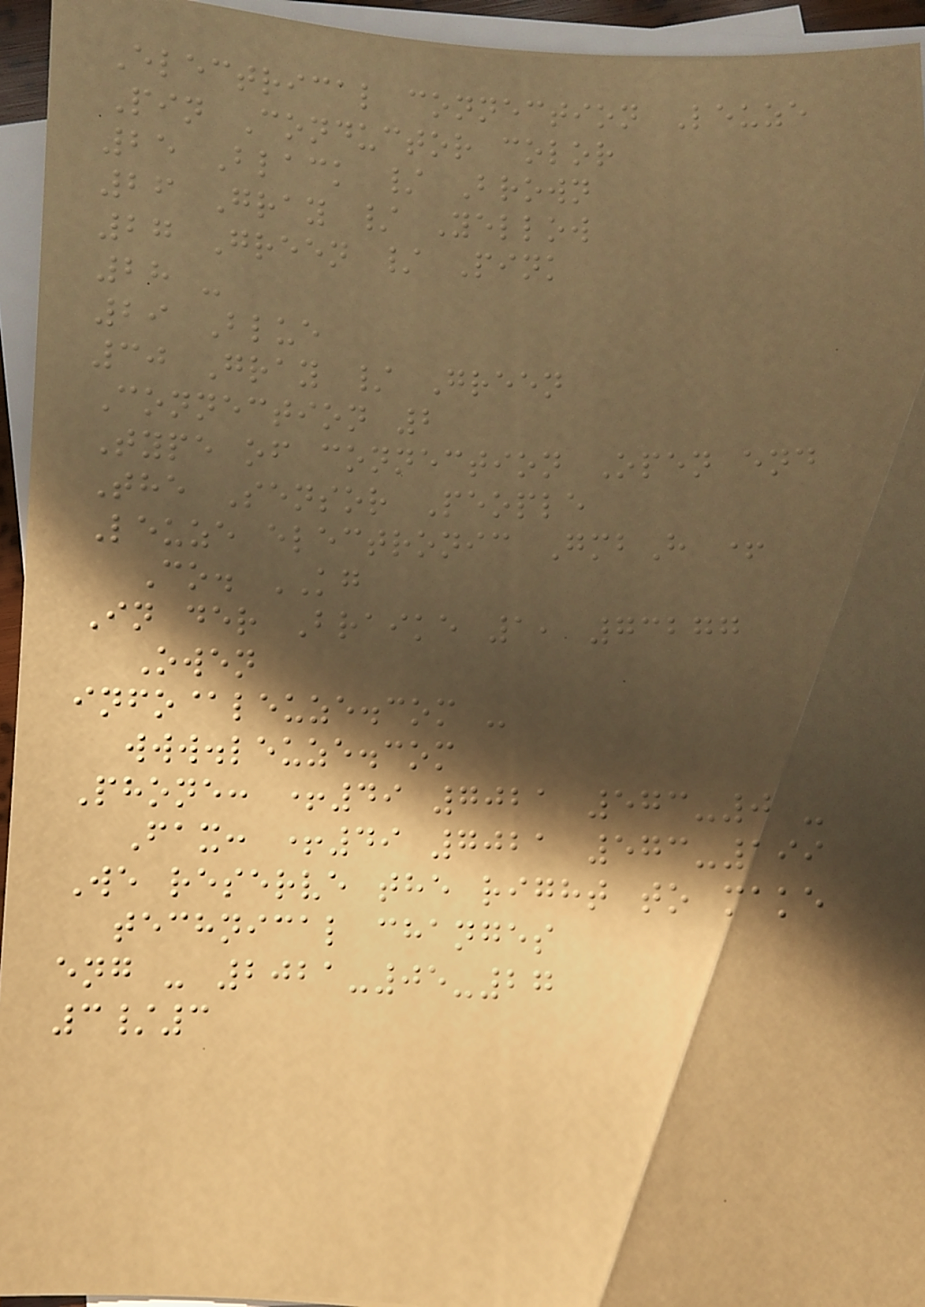Electrical connection Leuze
Pin Conductor color
25 Black / Brown
26 Gray / Yellow
27 Green / Pink
28 -
29 Blue
30 Gray / Green
Connection 2
Type of connection Open end
The Sensor People
Leuze electronic GmbH +
Co. KG
In der Braike 1, 73277
Owen
info@leuze.com -
www.leuze.com
Phone: +49 7021 573-0 -
Fax: +49 7021 573-199
We reserve the right to make
technical changes
eng - 2021-05-27
3/3
